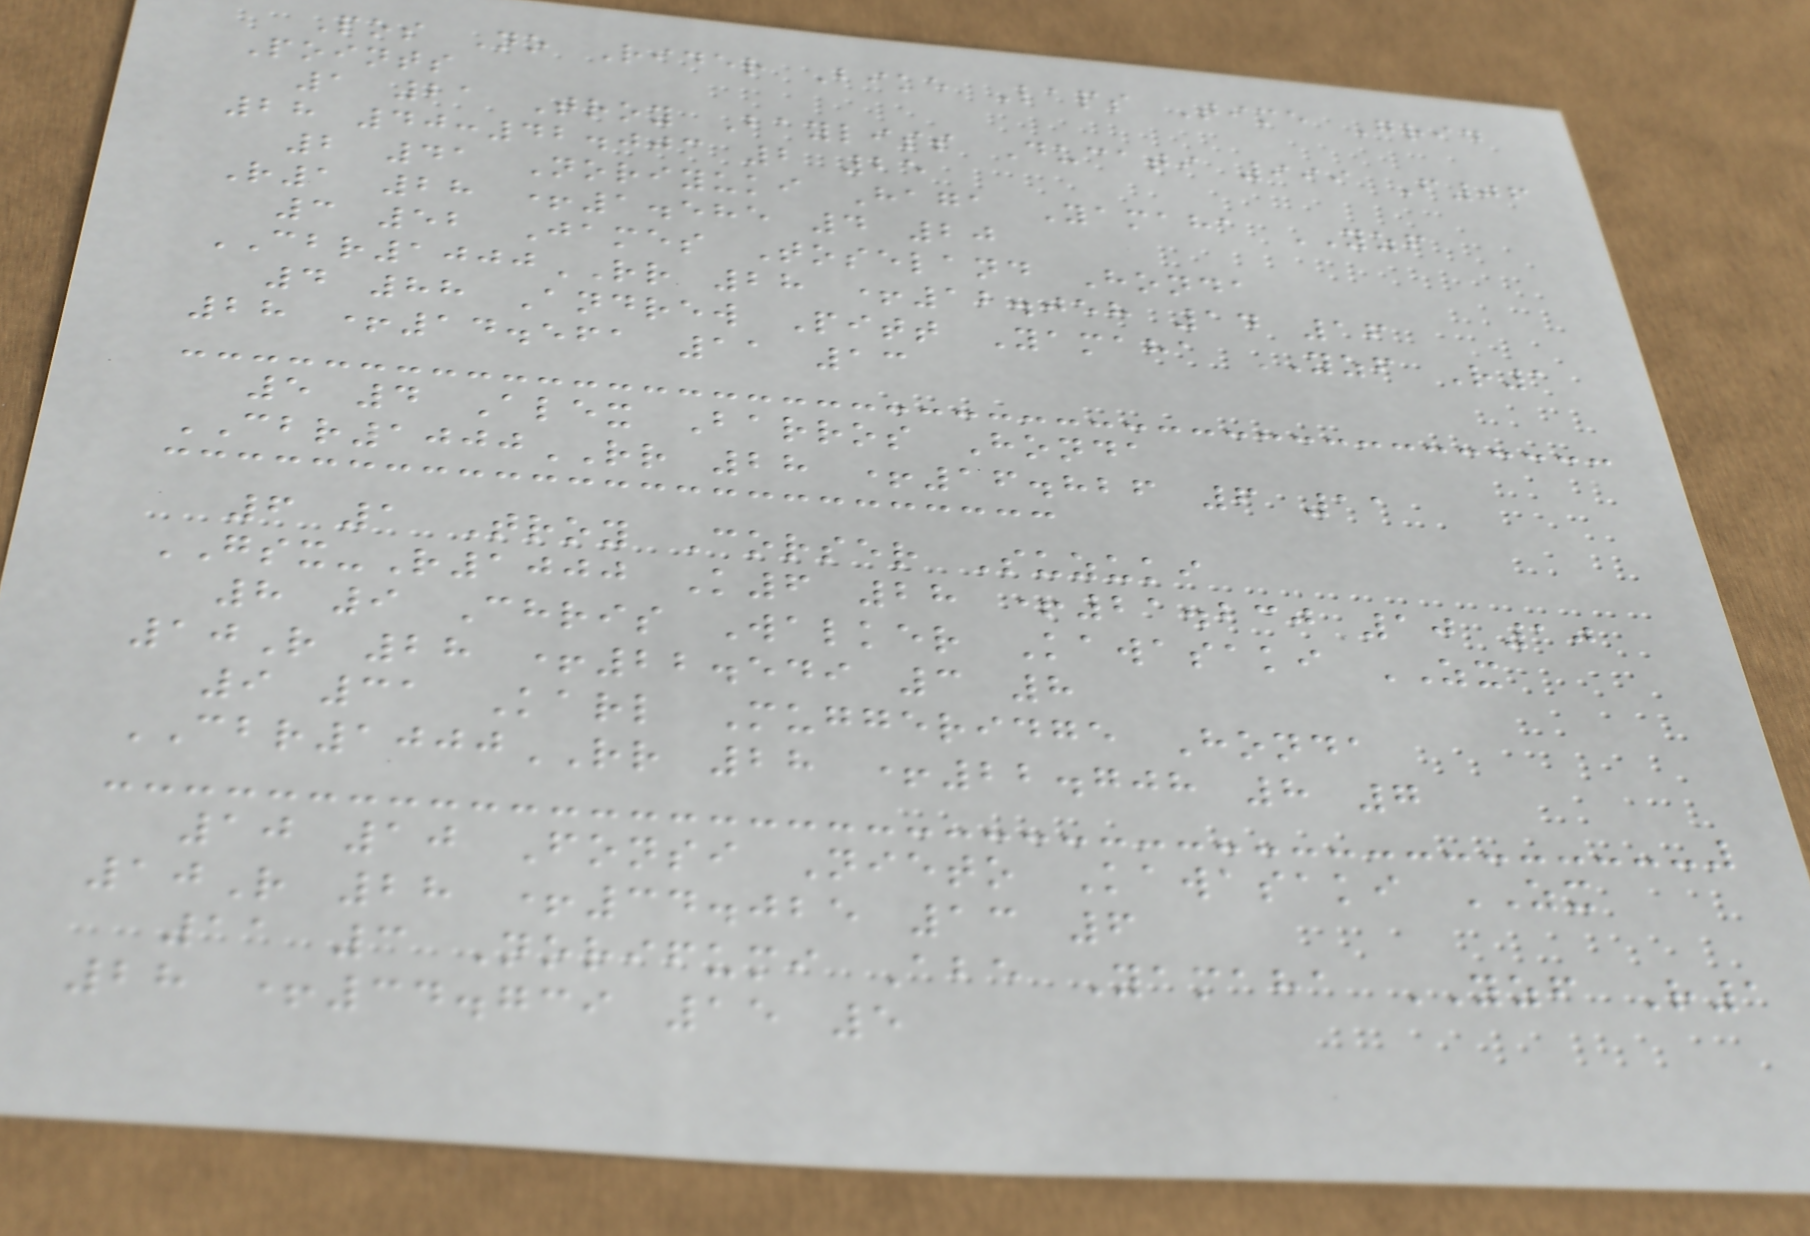Pos No Rider Bike Laps Time Grid
Points
1 21 Troy Bayliss Ducati 999 F06
28 40:42.003 2 25
2 41 Noriyuki Haga Yamaha YZF
R1 28 +1.585 4 20
3 52 James Toseland Honda
CBR1000RR 28 +12.058 14 16
4 88 Andrew Pitt Yamaha YZF R1
28 +14.561 11 13
5 4 Alex Barros Honda
CBR1000RR 28 +16.826 6 11
6 1 Troy Corser Suzuki
GSX-R1000 K6 28 +21.230 10 10
8 9 Chris Walker Kawasaki ZX
10R 28 +22.549 3 8
9 31 Karl Muggeridge Honda
CBR1000RR 28 +22.708 8 7
10 10 Fonsi Nieto Kawasaki ZX
10R 28 +34.025 13 6
11 3 Norifumi Abe Yamaha YZF R1
28 +34.739 15 5
